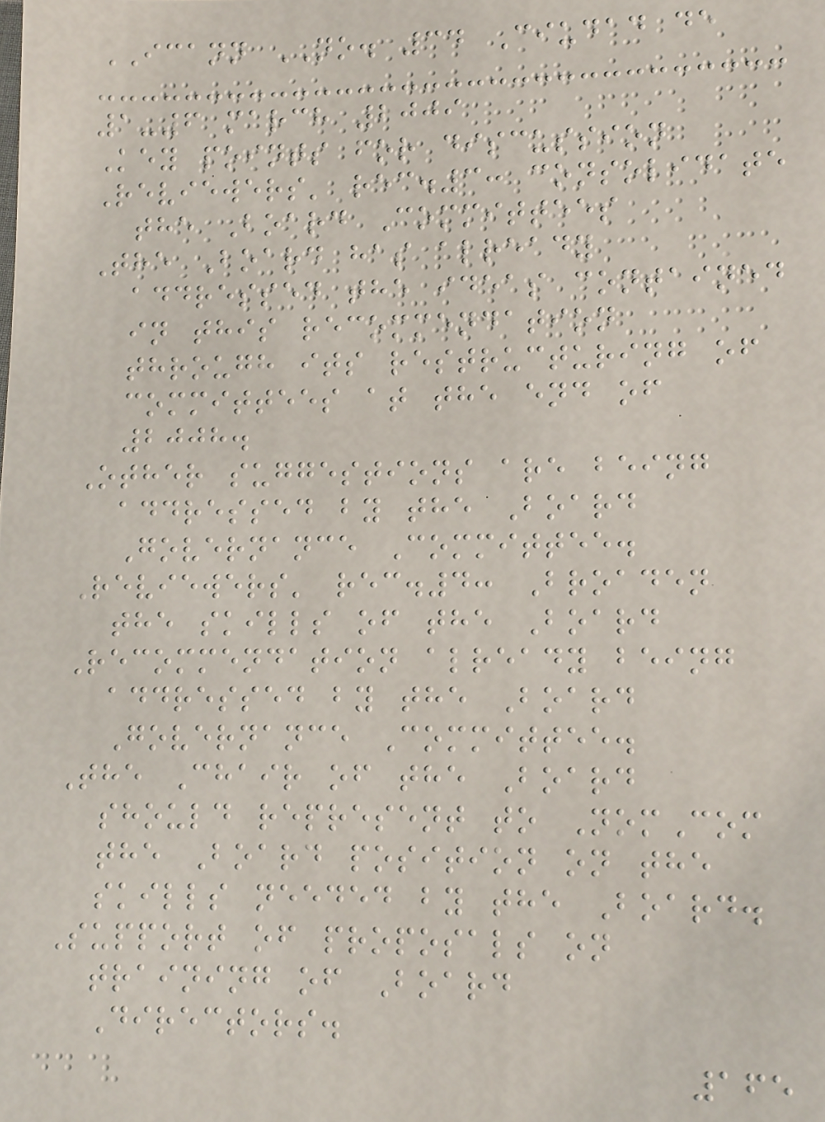ICANN NO. 34 Ciudad de
1-6 march 2009
Key points for discussion
Reviewers' rec.3: consolidate
the Board Committees
The Board has already
addressed the ideas contained
in this recommendation
through its restructuring of
committees at the end of
2008.
Other suggestions are being
addressed by the Board
Governance Committee.
Reviewers' rec.4: Broaden
the skills of the Board
Recommendation already being
addressed by the Board
Governance Committee.
The Chair of the Board
should represent to NomCom
the Board position on the
skills needed by the Board.
Support of proposals on
training of Board
Directors.
165
